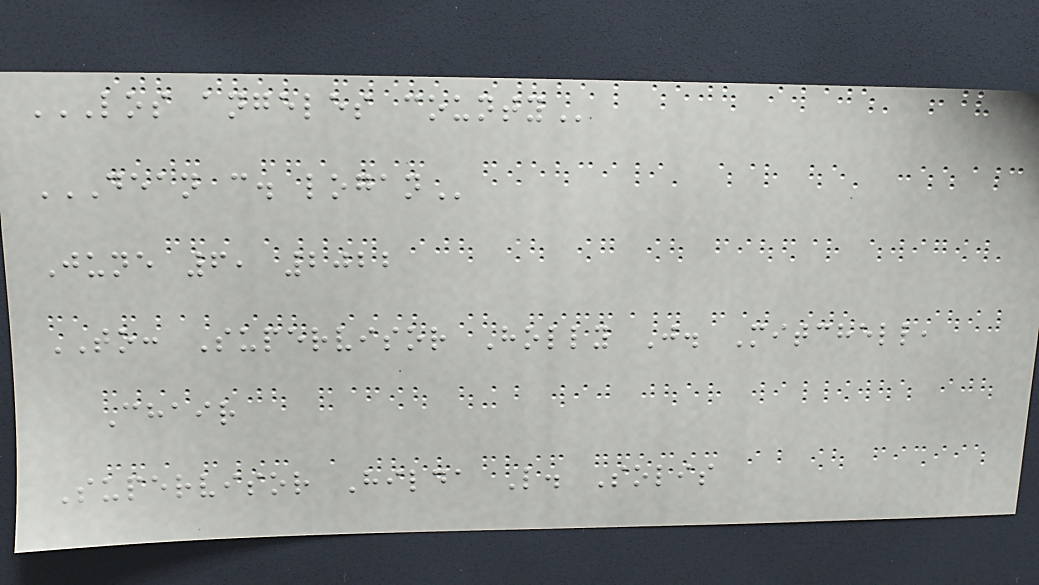LOS ANGELES COUNTY
DEAN C. LOGAN
June 6, 2022
TO: Supervisor Holly J. Mitchell,
Chair
Supervisor Hilda L. Solis
